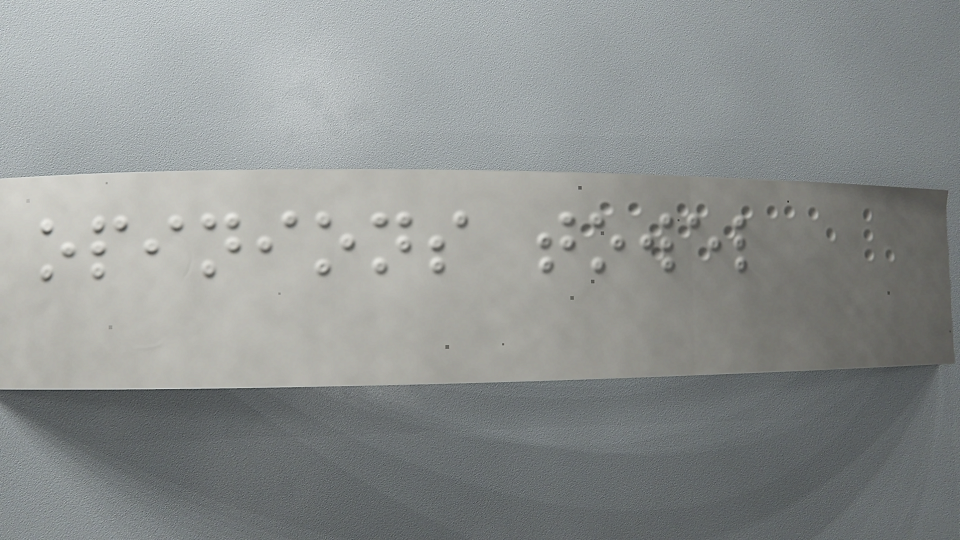opinions towel
